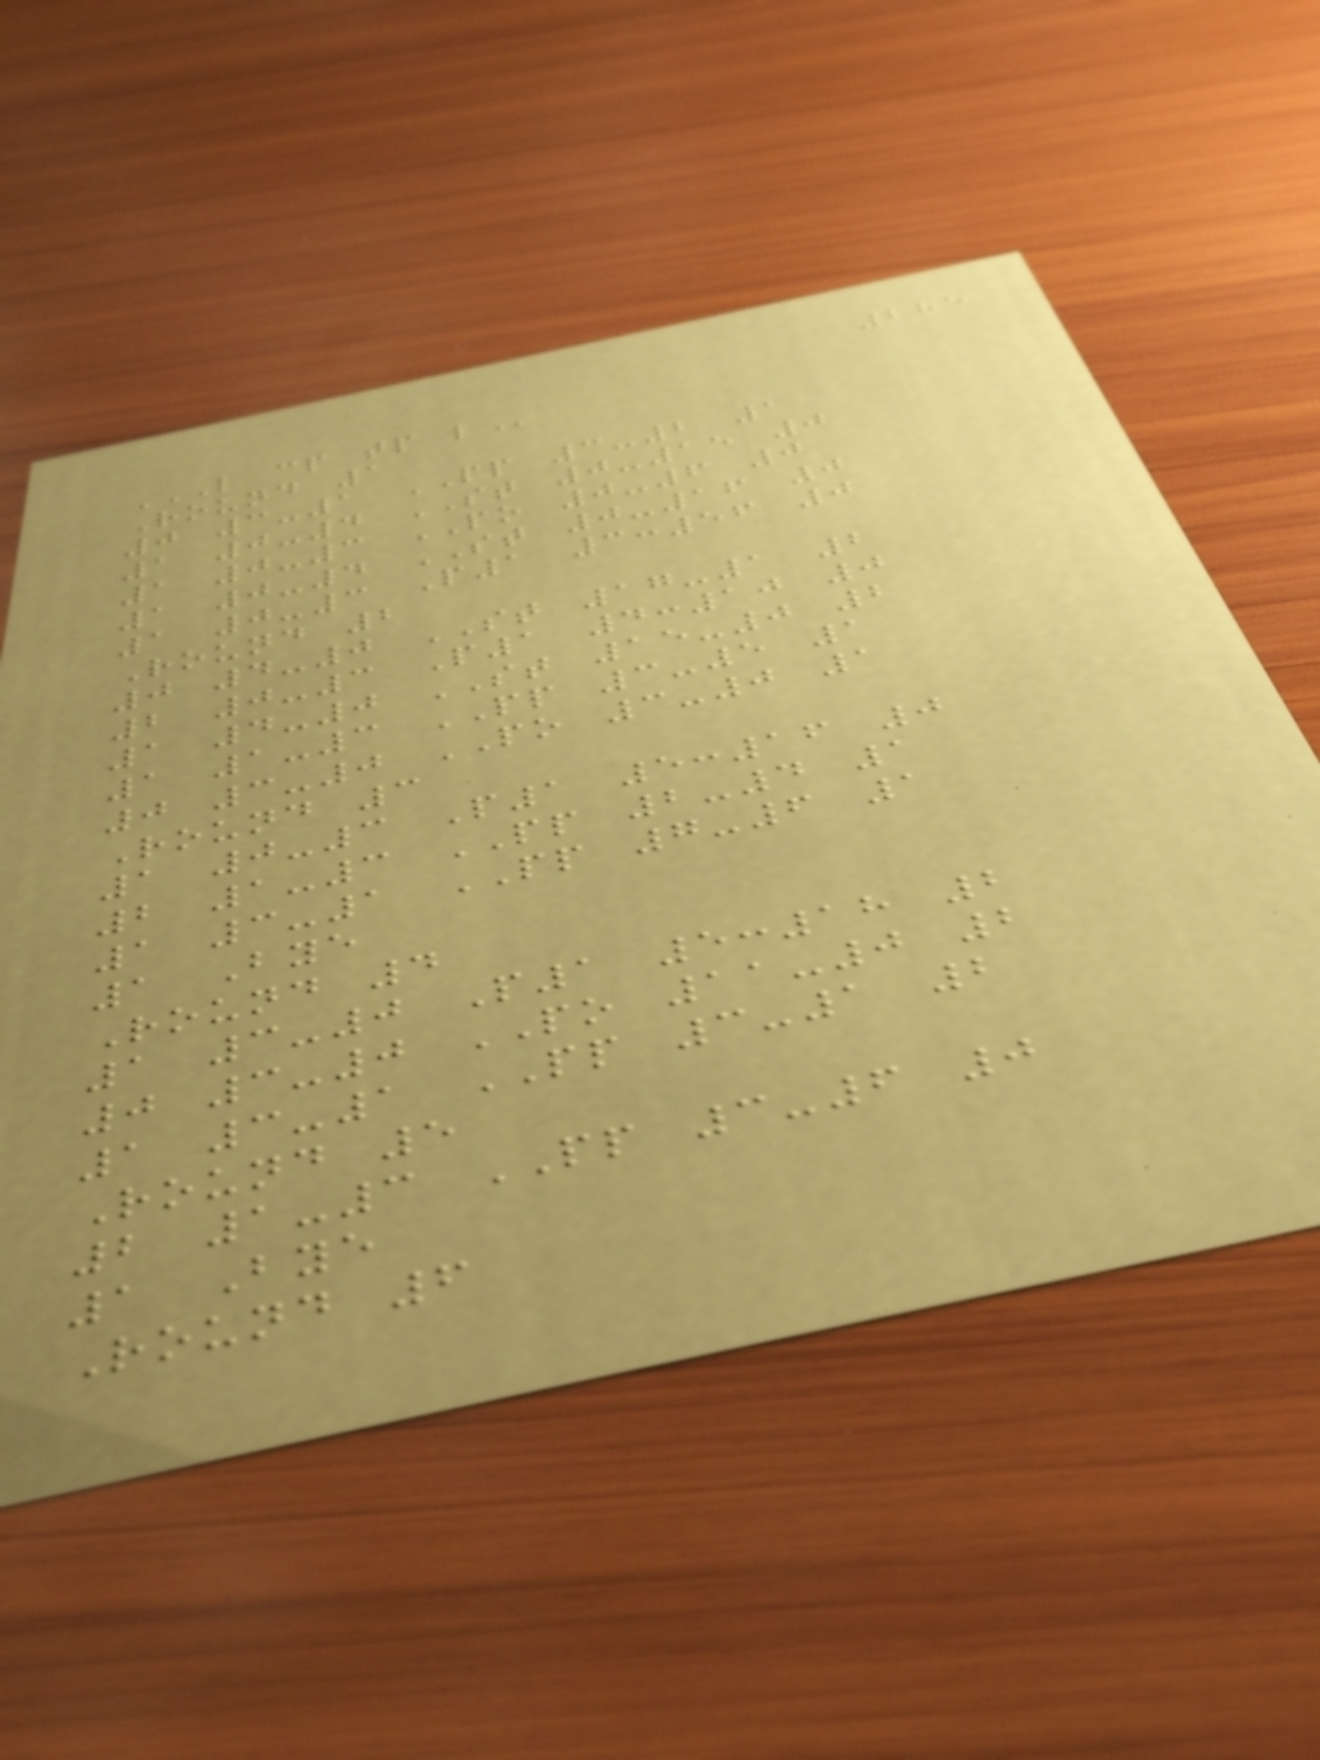285
L CP TP L
Round 1
0 3-1 PP 3-2 1
1 0-4 ST 0-15 0
1 0-3 PO 0-6 0
1 0-4 ST 0-16 0
1 0-3 P1 3:56 0
Round 2
0 4-0 ST 17-1 2
2 0-3 P1 4:10 0
1 4-0 ST 15-0 2
1 1-3 PP 3-5 1
0 3-0 PO 3-0 1
Round 3
1 0-3 P1 5:16 0
2 1-3 PP 2-4 1
1 3-1 PP 7-6 1
1 Bye
Round 4
1 3-0 P1 5:18 2
0 3-0 PO 11-0 2
1 3-1 PP 3-1 2
Round 5
2 1-3 PP 3-6 0
1 Bye
Round 6
